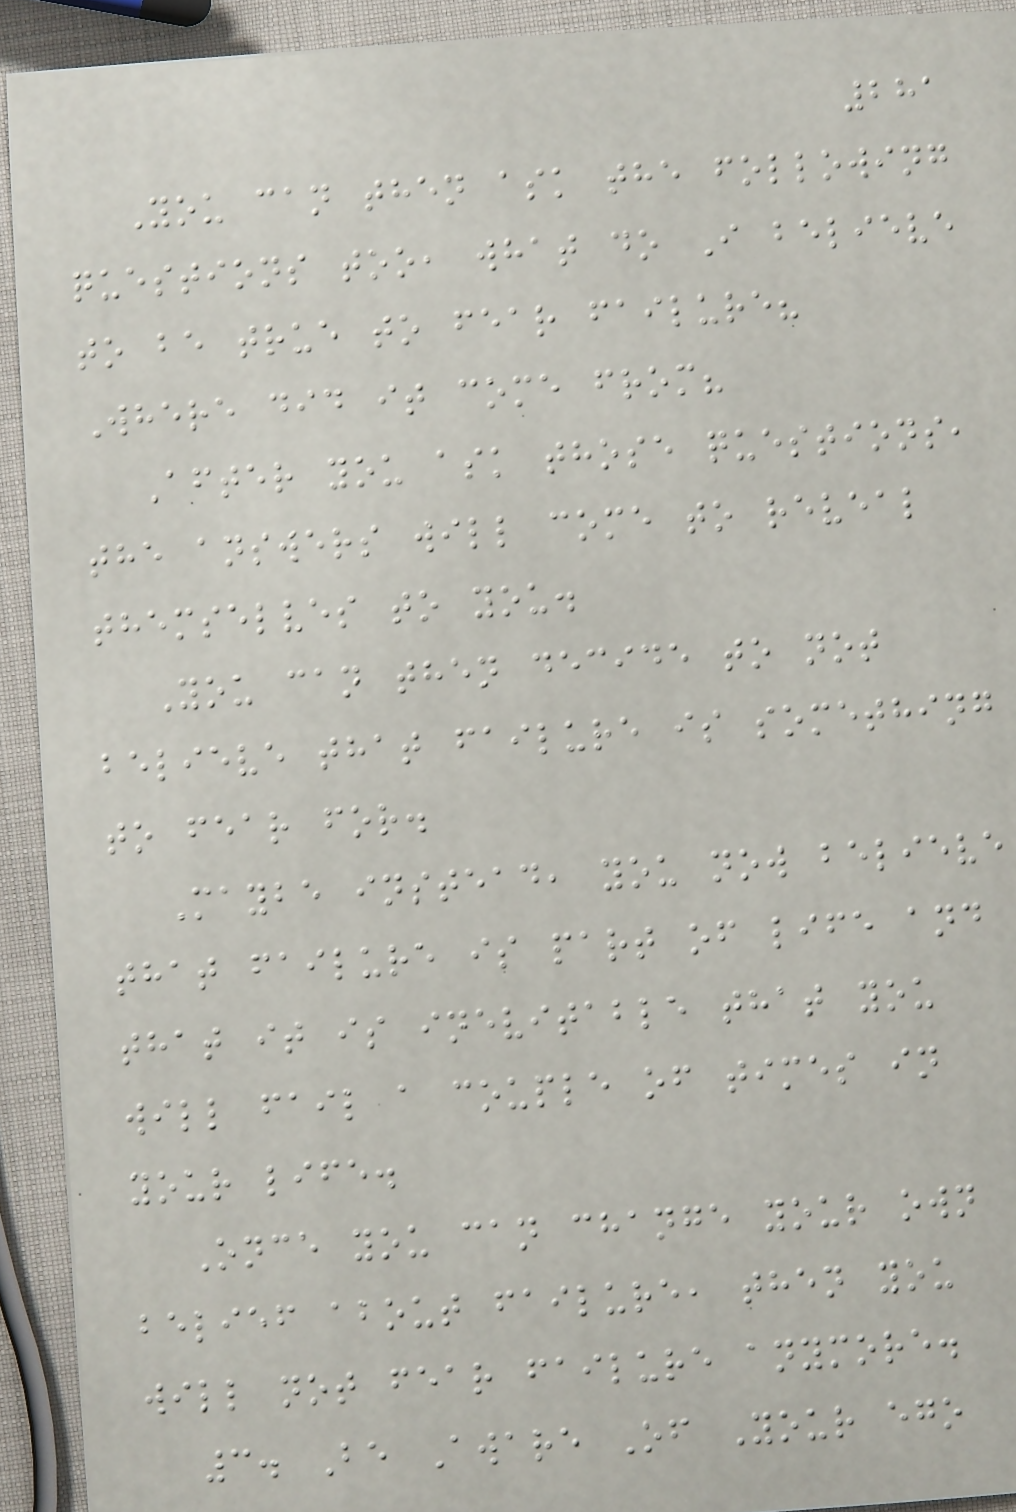281
You can then ask the following
questions too, what do I believe
to be true to fear failure?
Where did it come from?
After you ask those questions,
the answers will come to reveal
themselves to you.
You can then decide to not
believe that failure is something
to fear for.
Maybe instead, you now believe
that failure is part of life and
that it is inevitable that you
will fail a couple of times in
your life.
Once you can change your own
belief about failure, then you
will not fear failure anymore.
3. Be Aware Of Your ego
